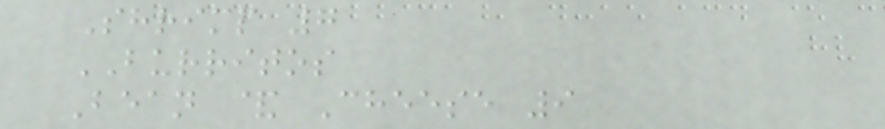Shrimp 7
BURRITOS
Bean & Cheese 9
